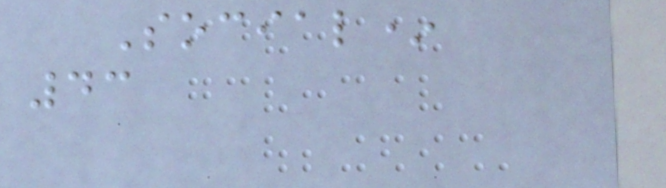Social*
43
